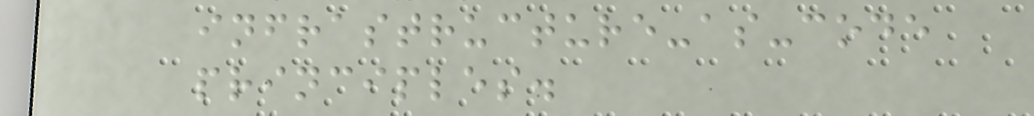infrastructure-as-code
principles.
